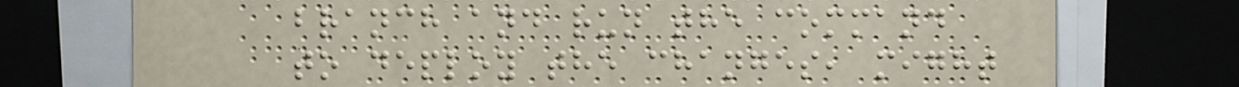branch and run the command
to deploy the changes, might
